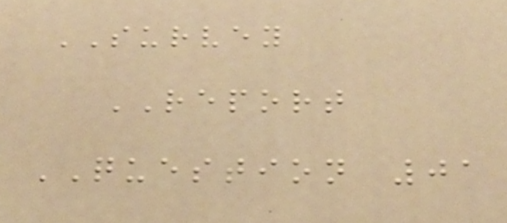SURVEY
REPORT
QUESTION 01
